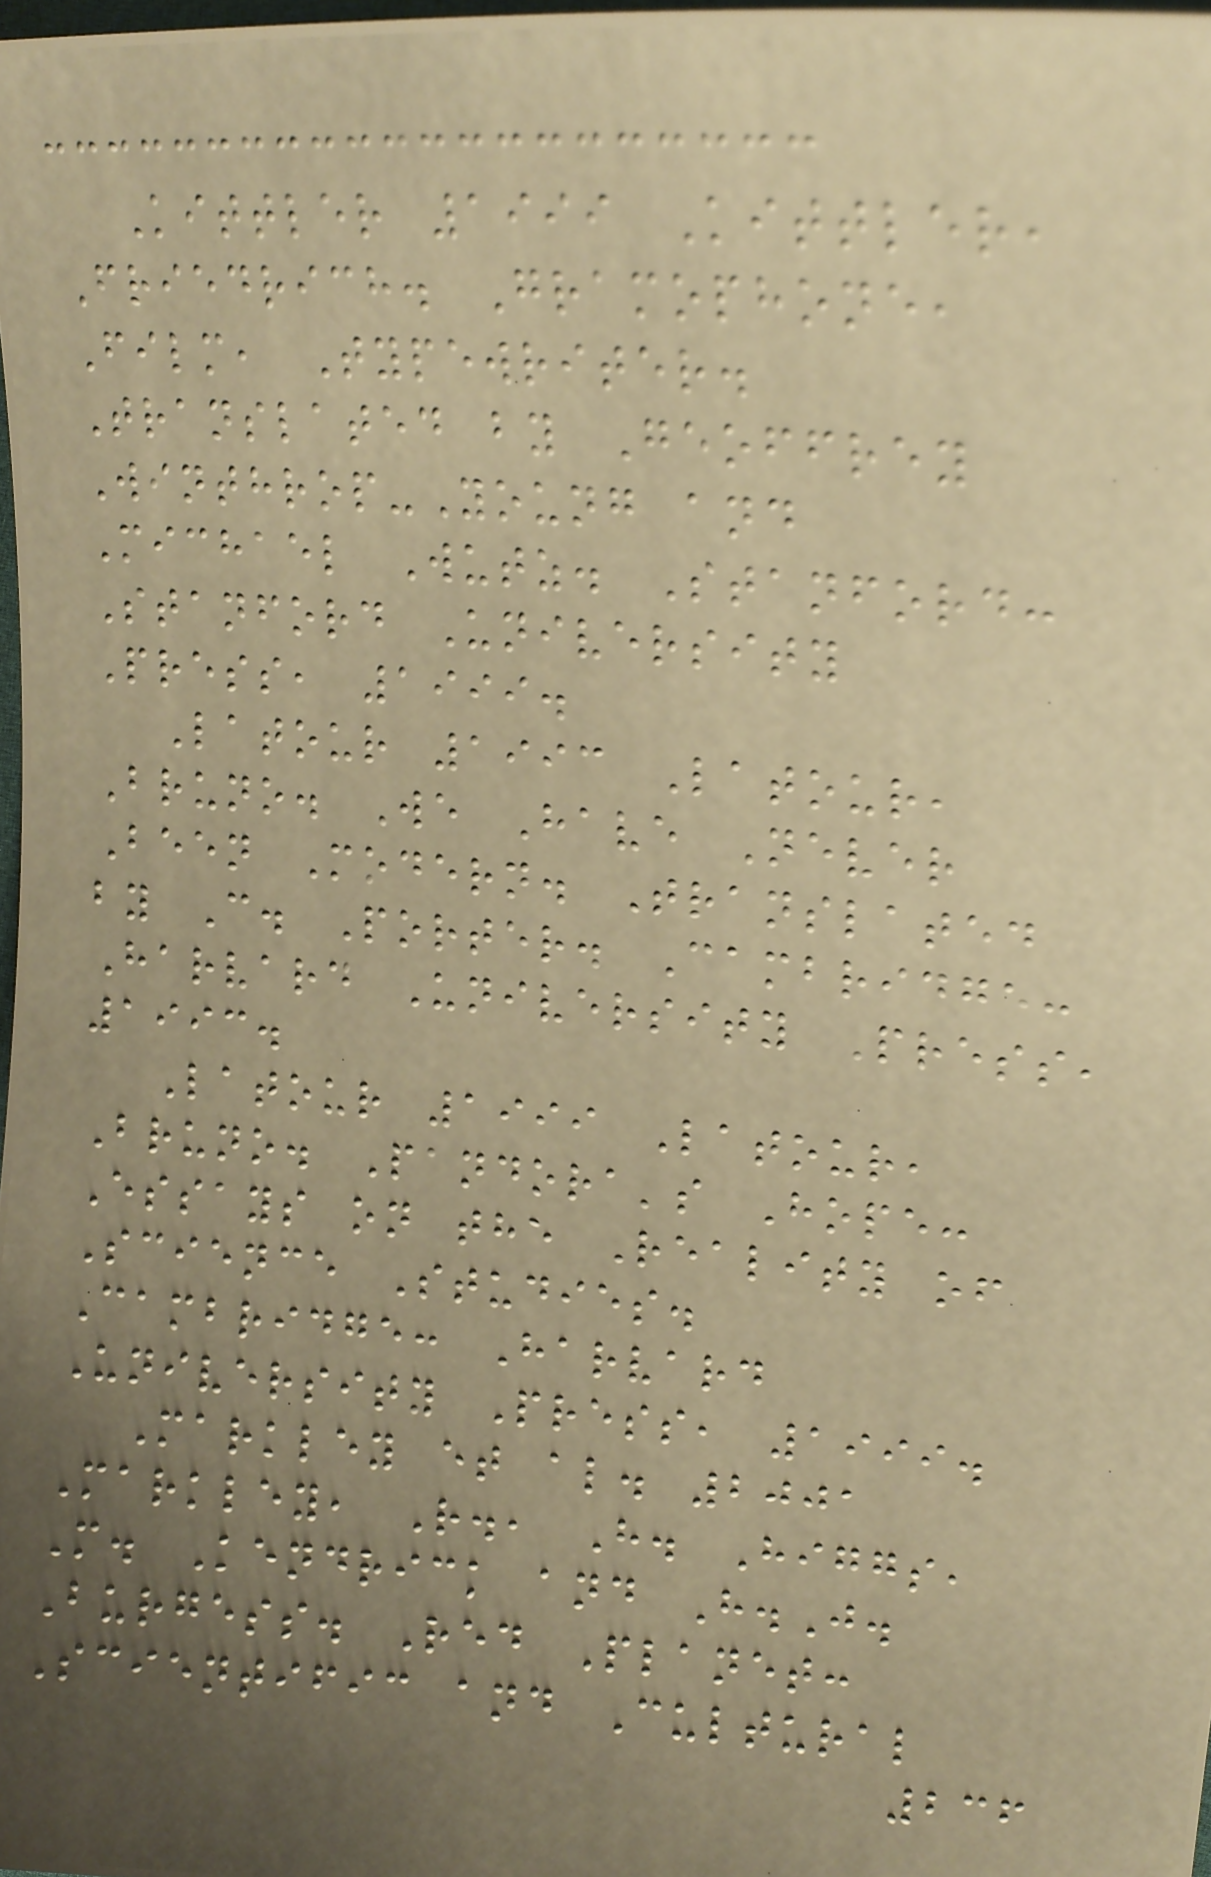Kittler 1999 Kittler,
Friedrich. Gramophone,
Film, Typewriter.
Translated by Geoffrey
Winthrop-Young and
Michael Wutz. Stanford:
Stanford University
Press, 1999.
Latour 1993 Latour,
Bruno. We Have Never
Been Modern. Translated
by C. Porter. Cambridge:
Harvard University Press,
1993.
Latour 1999 Latour,
Bruno. Pandora's Hope:
Essays on the Reality of
Science Studies.
Cambridge: Harvard
University Press, 1999.
Markley et al. 2001
Markley, R., H. Higgs,
M. Kendrick and H.J.
Burgess. Red Planet:
Scientific and Cultural
236
